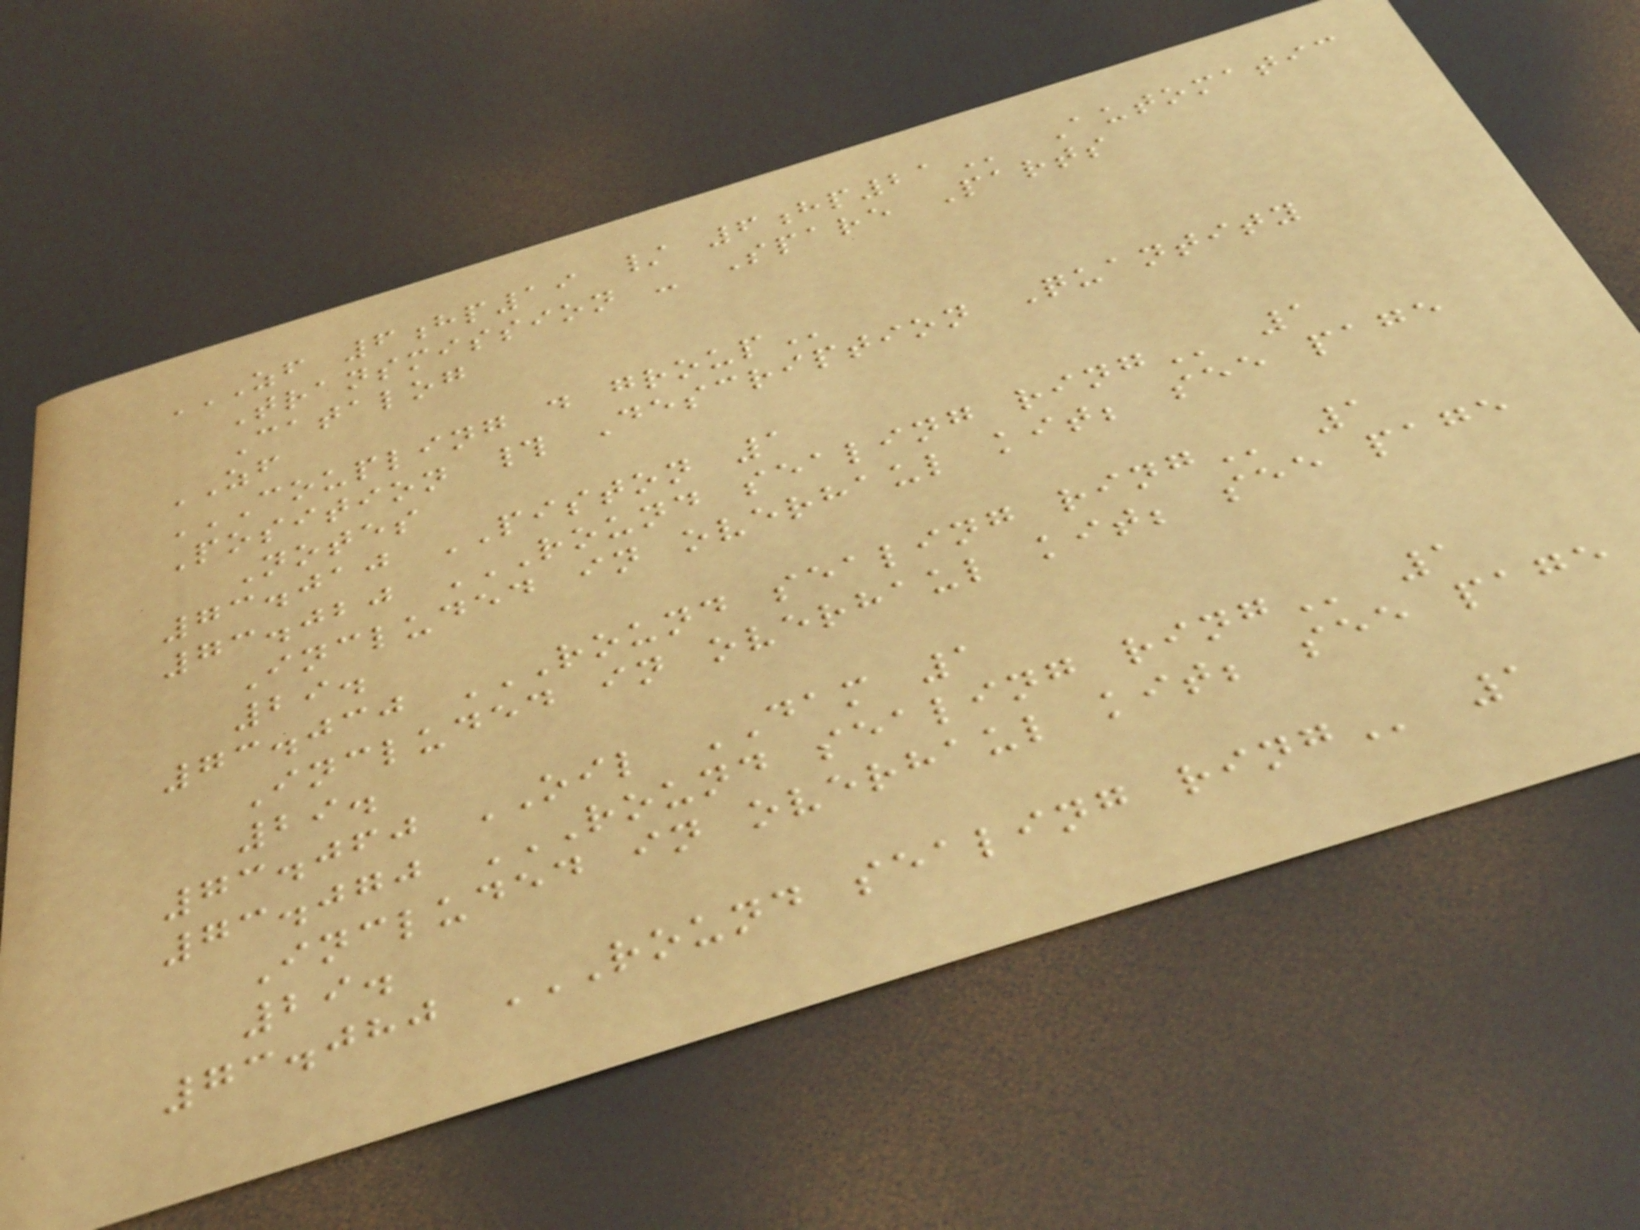ZF 6HP19 / 6HP21 Automatic
Transmission - Spare Parts
Catalog
ZF
COUPLING D GROUP
Position # Description Quantity
Notes
73.010 PISTON 1
73.020 ROUND SEALING RING 1
Included in overhaul kit; see page
29.
73.030 ROUND SEALING RING 1
Included in overhaul kit; see page
29.
73.060 OIL DAM 1
73.070 ROUND SEALING RING 1
Included in overhaul kit; see page
29.
73.080 ROUND SEALING RING 1
